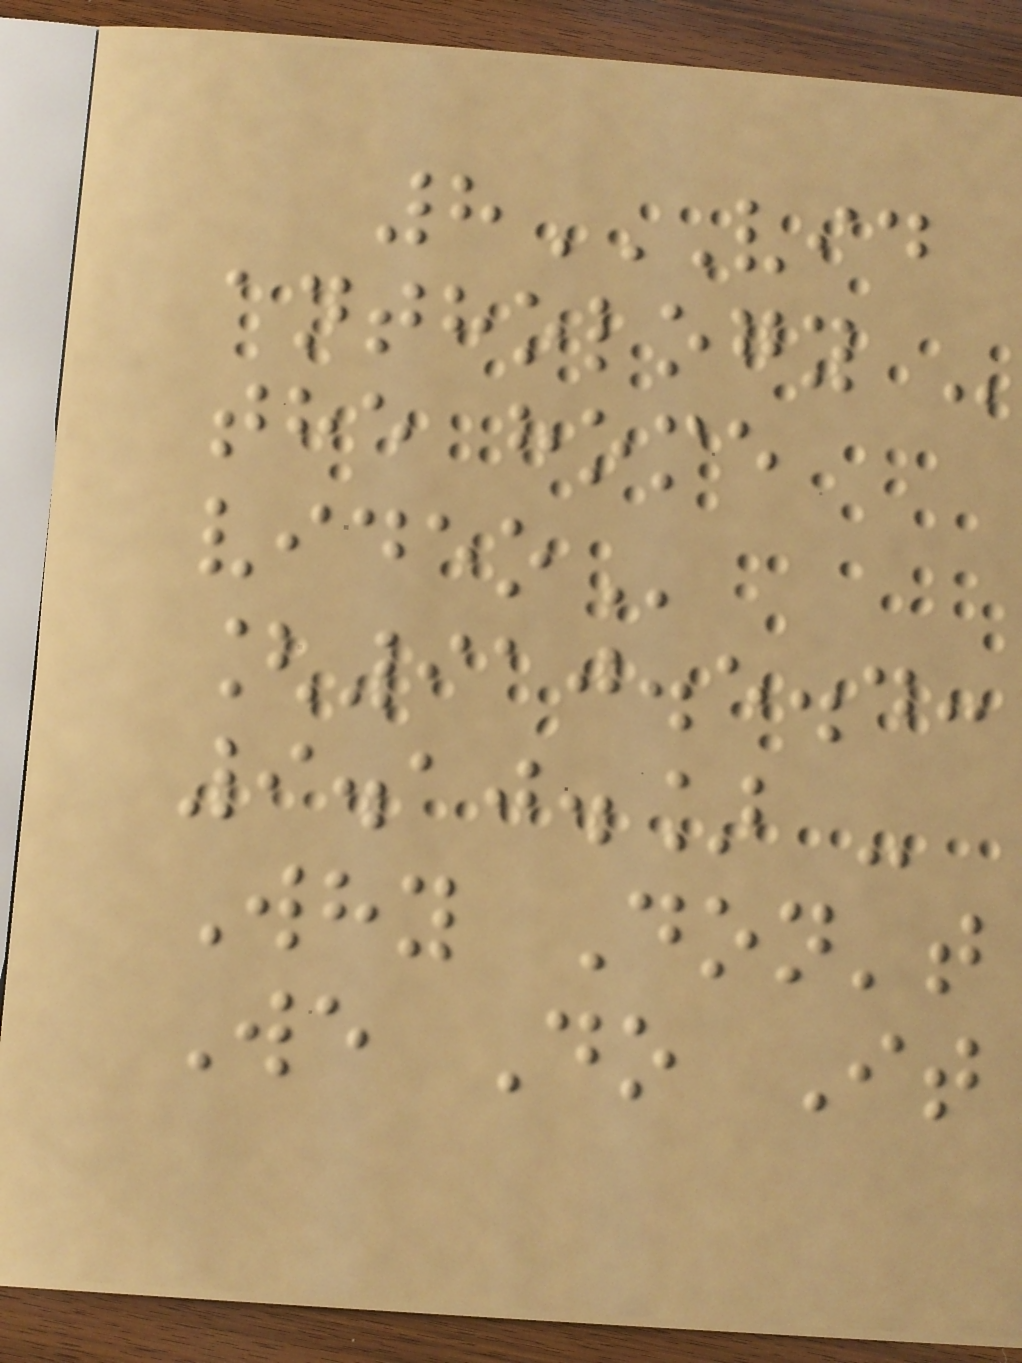8VID
ANTHOLOGY -
THE HOME
VIDEO
[910.5.4:
9.10.] -
Why Don't
We Do It
